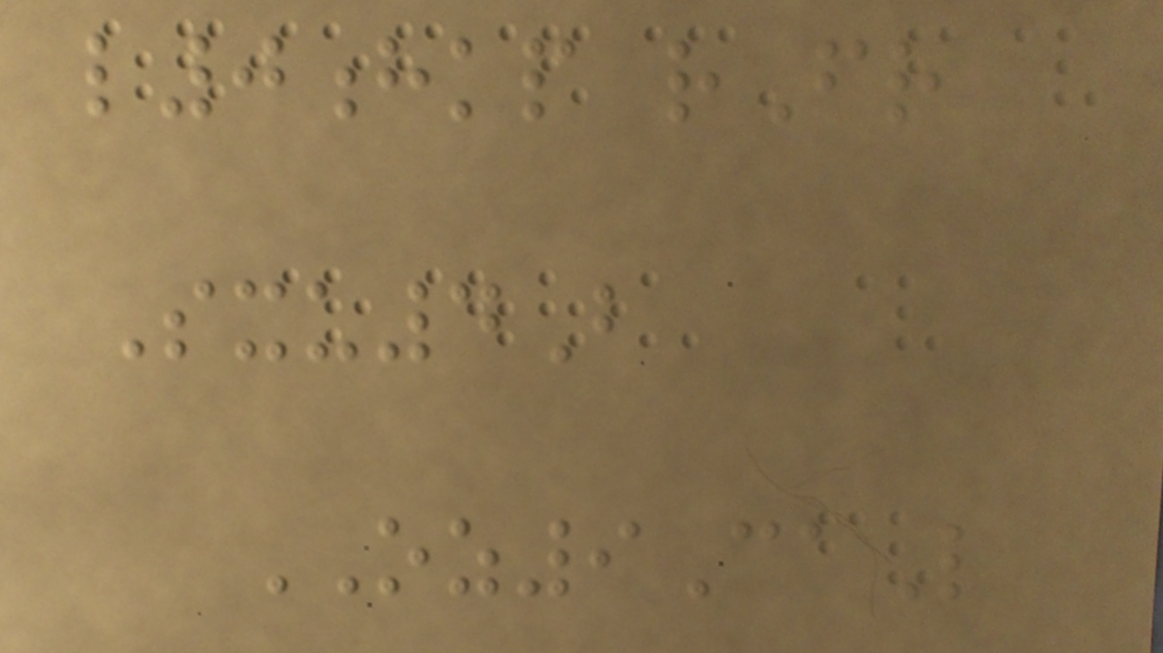l0hkp rFr
Sxu4B
OZ9CaL
